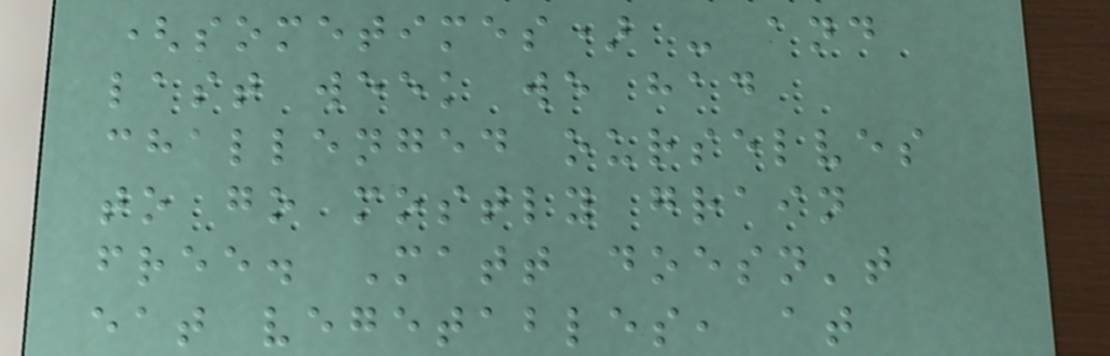(sometimes) - and
last week we had
challenged ourselves
to go mostly grain
free. Matt doesn't
eat vegetables, at
